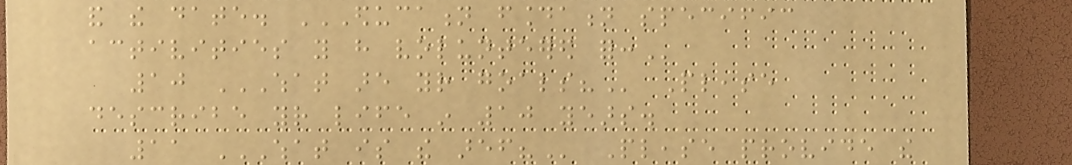and the date. EDUCATION FOUNDATION SPECIFIC
ACTIVITIES YOU HAVE VOLUNTEERED FOR:
10 WHAT ARE YOUR GOALS? Please
describe your life in 10 years.
11 WHAT IS THE AREF? Please provide the
